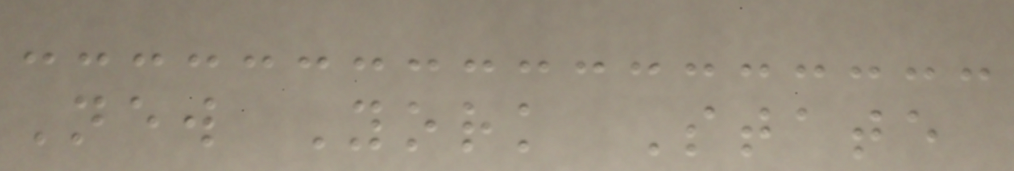New York State
